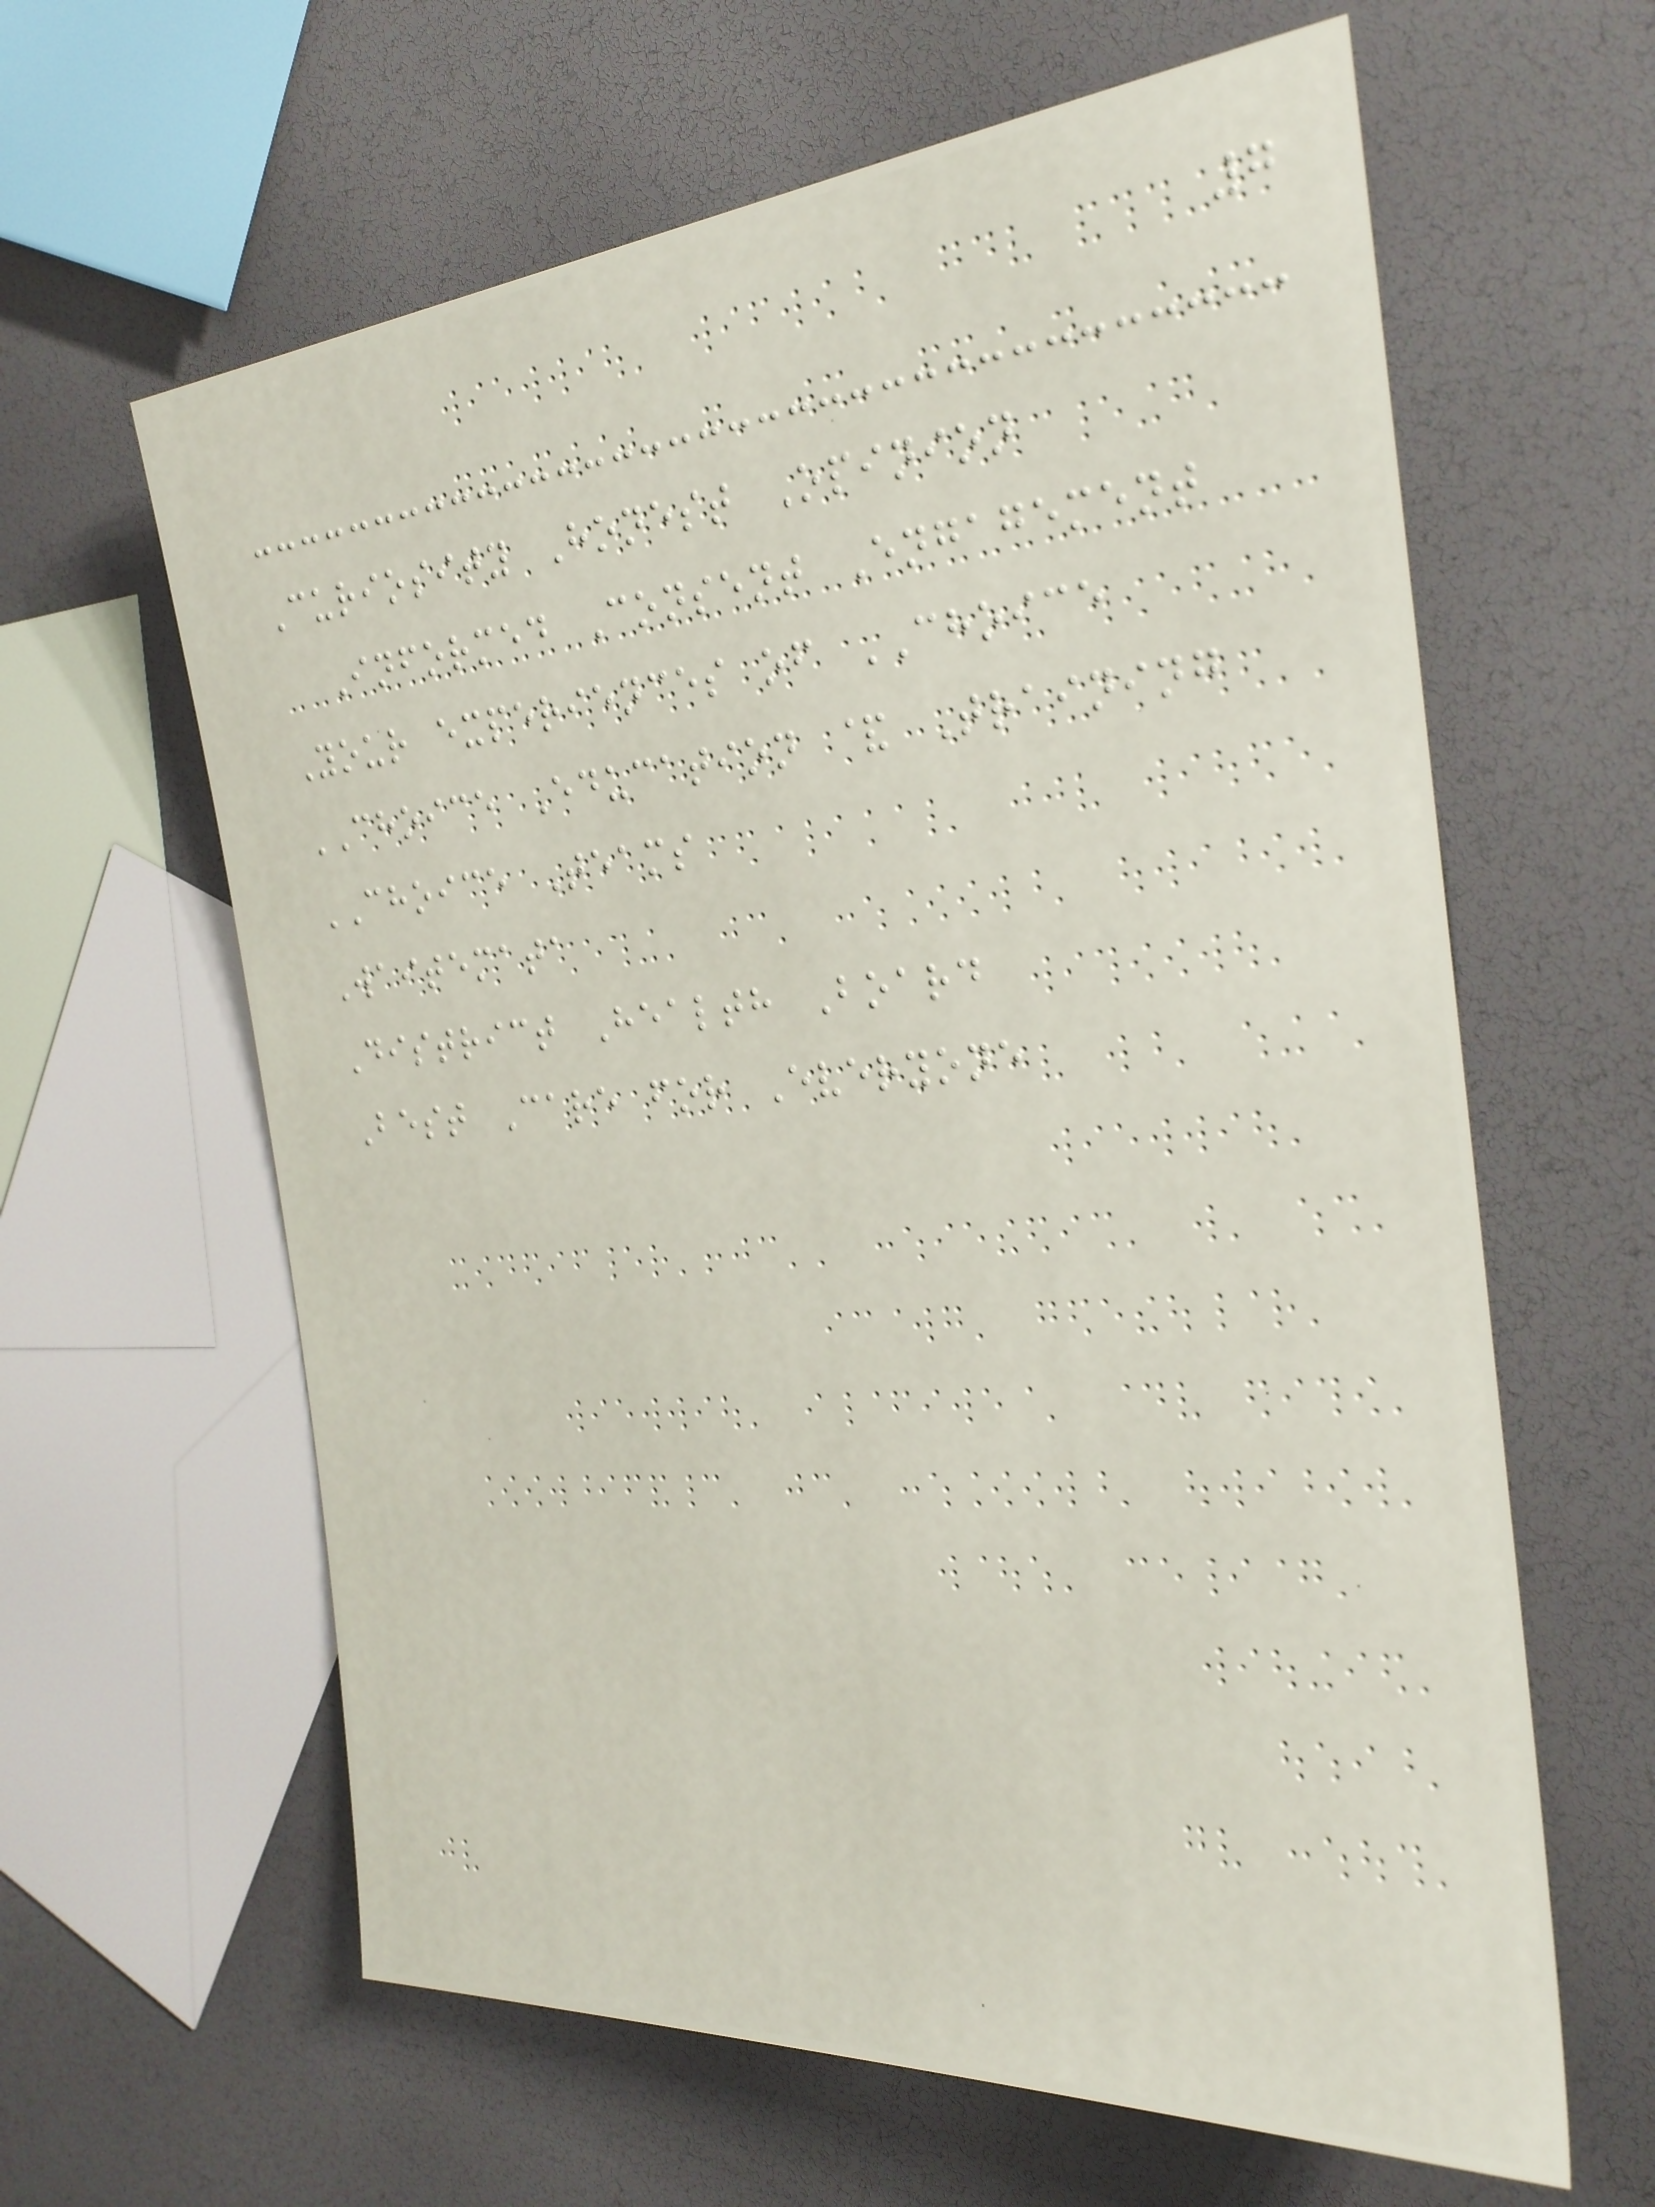7
Curiosity Honest Opinion
Informed Consent Engagement
Your experiences of CHOICE
CHOICE Education & Training
CHOICE Teams
Waitemata
District Health Board
Best Care for Everyone
